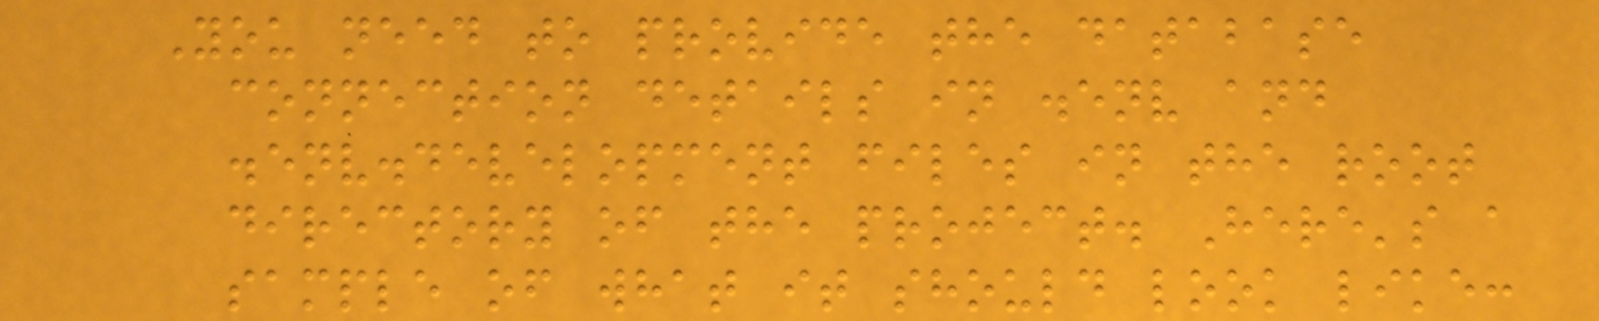You need to provide the database
connection details in .env and
.env.development files in the root
directory of the project. Here's a
sample of what it should look like:
